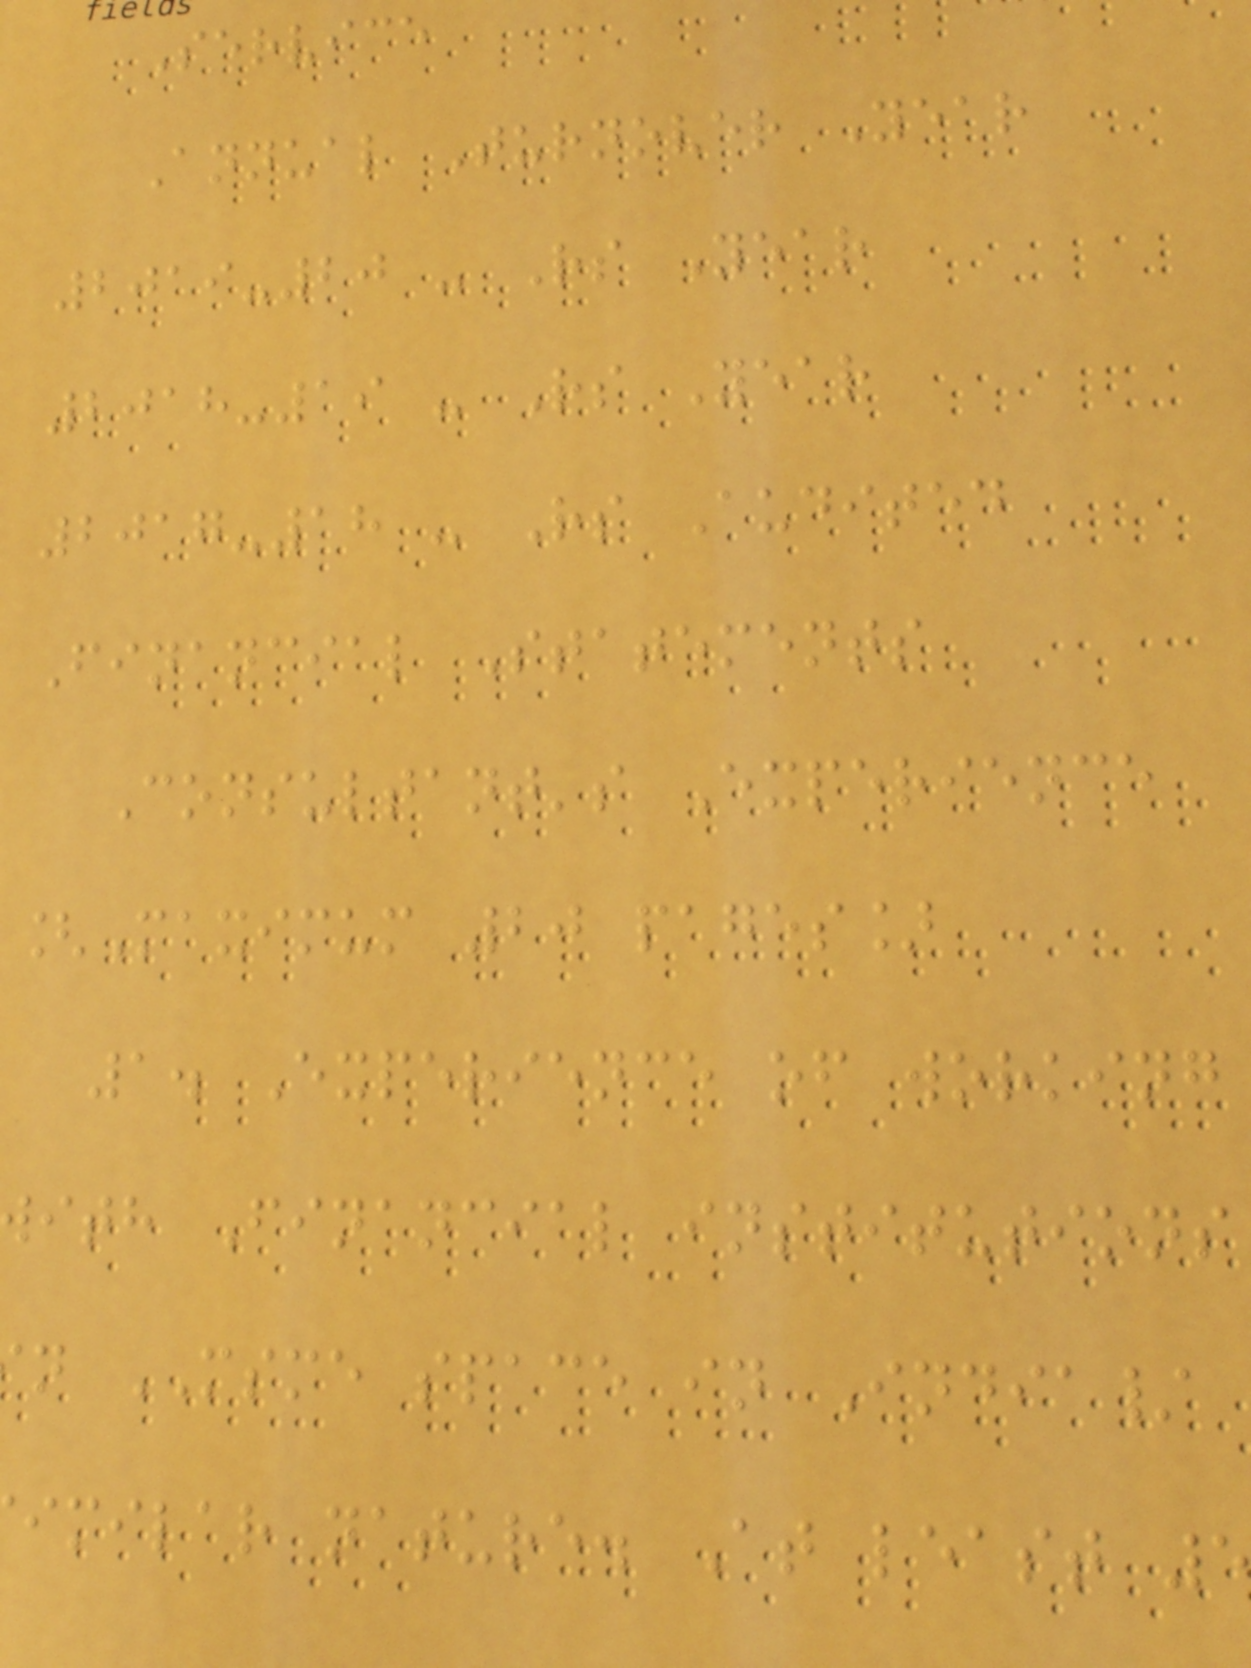Service
Annual Turnover Year
2019-20 - Rs Year
2018-19 - Rs Year
2017-18 - Rs Audited
Financial Statements
Consultant's Experience
[Maximum 20 pages]
1. Experience of working
ith Financial institutions
n MSME space in India/
imilar nature. At least
